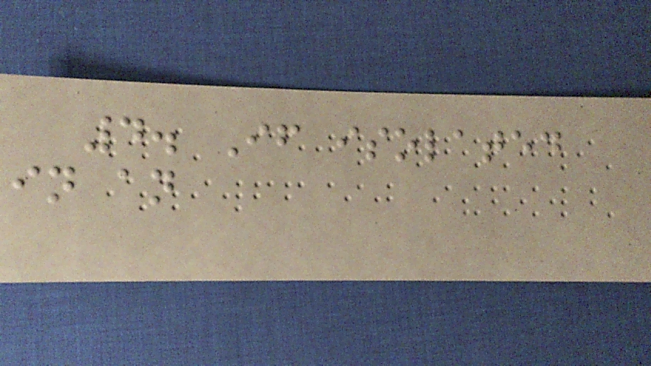4. If isolated
in an
